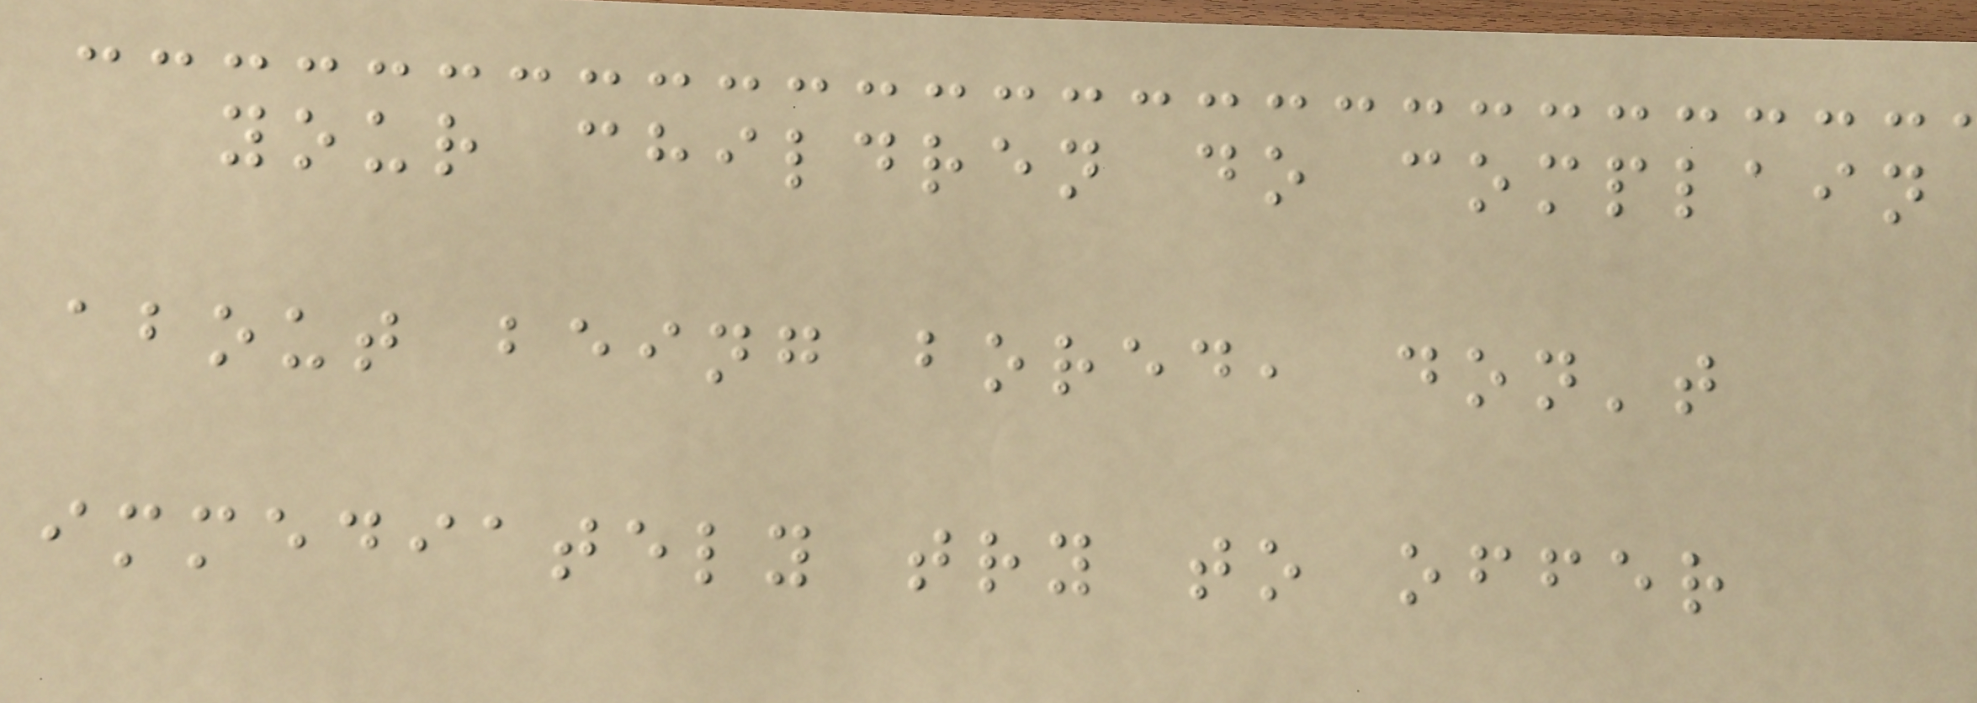your children do complain
about being bored, don't
immediately try to offer
